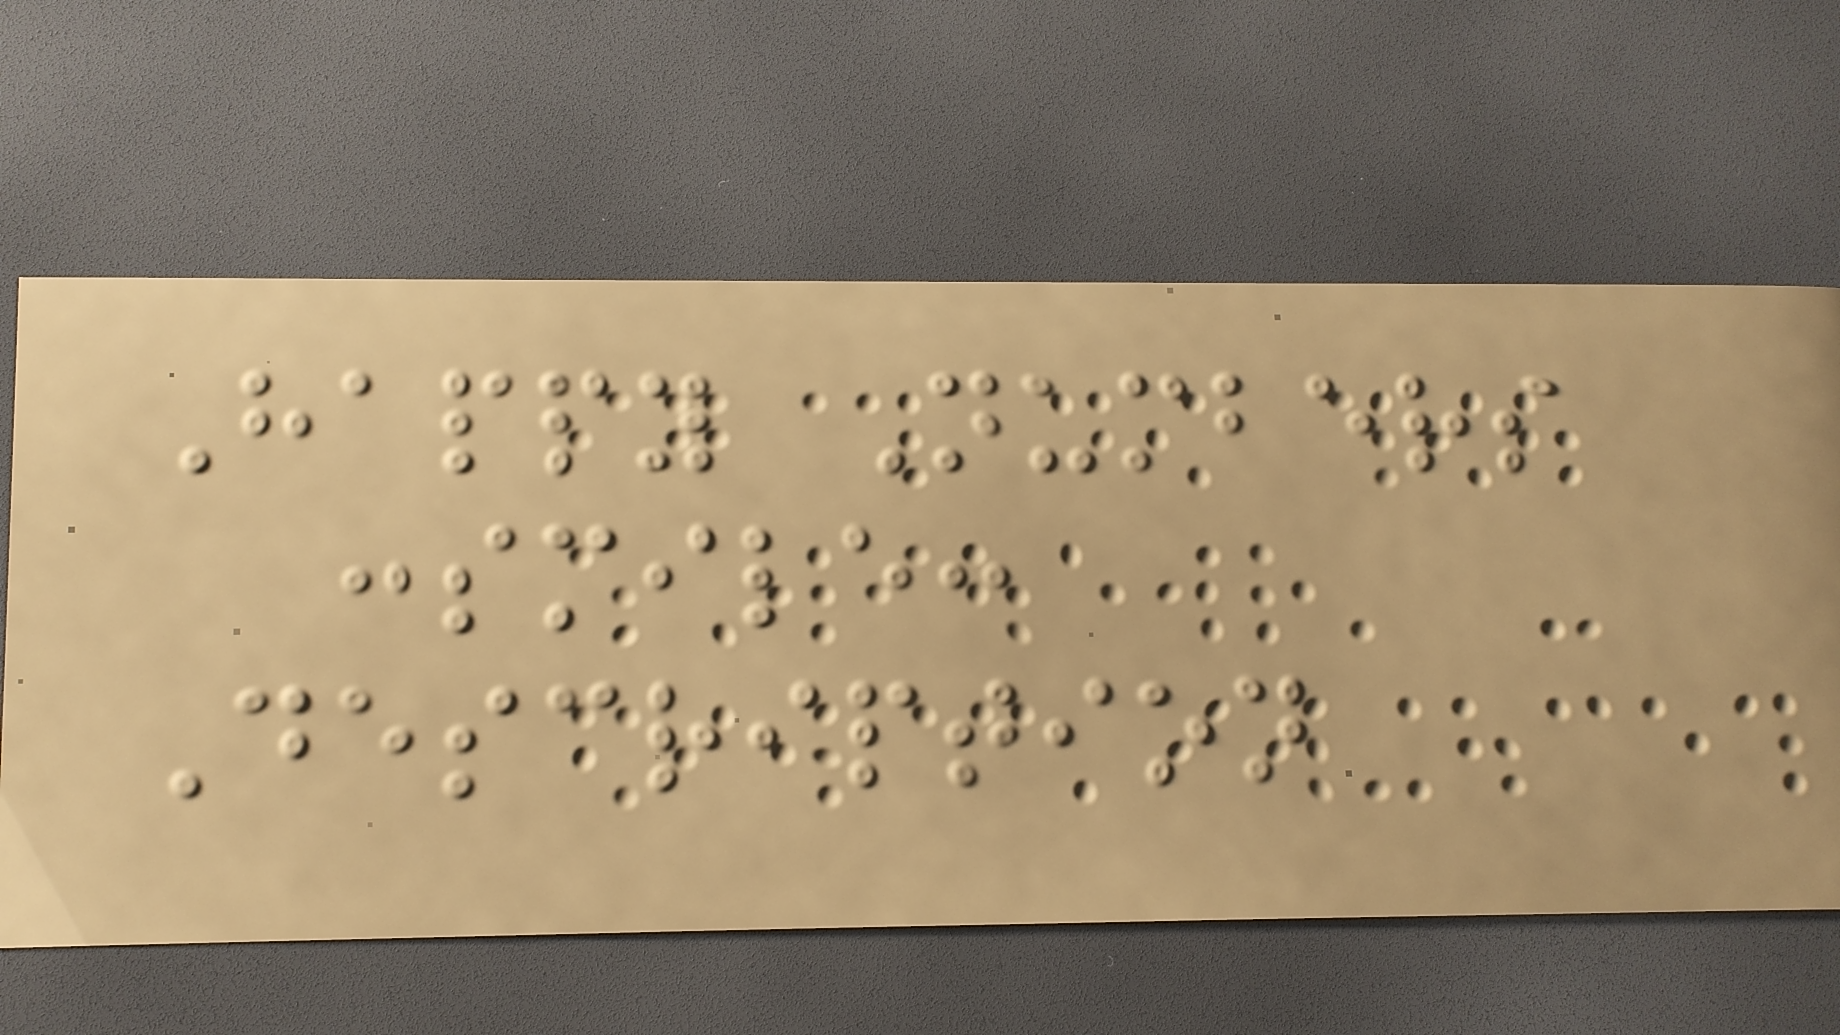Happy Numbers
:smile:
Description
